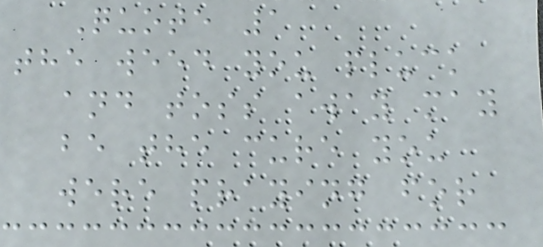Quote 1
the weed you pluck
and toss away may
be the cure you
were praying for
